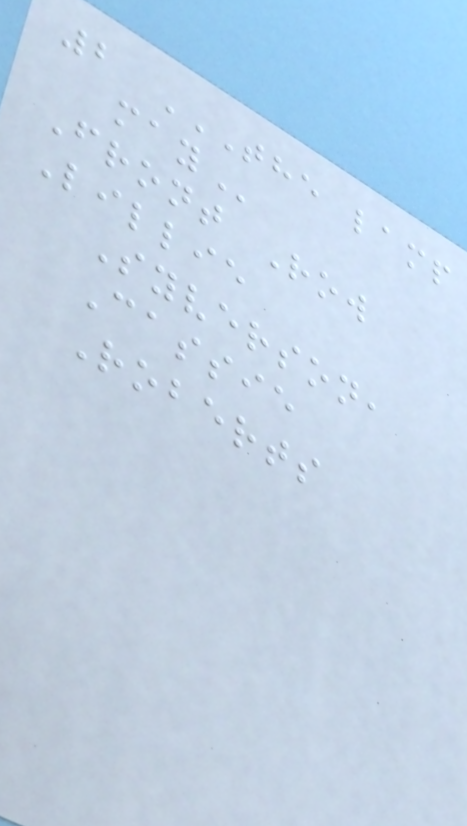2 THE LAMP
MAY
Front Row
Lillie
Syverson,
Cassie
Roberts
